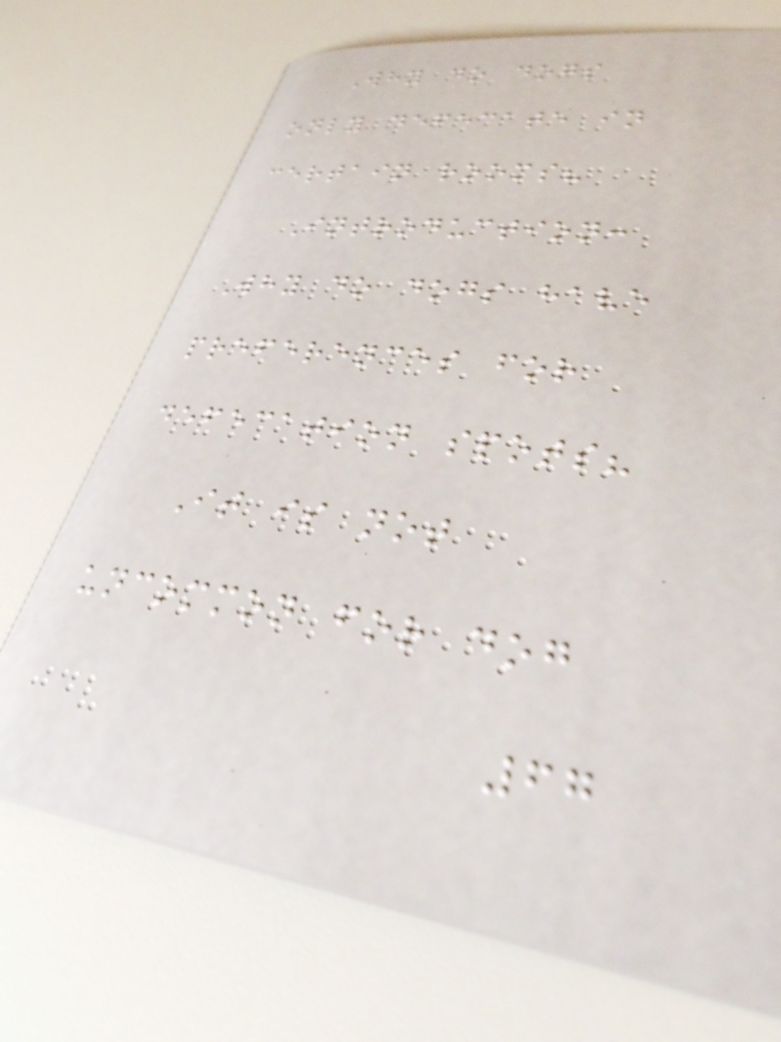Why do dogs
only defecate in
certain rooms?
Introduction:
Why do dogs have
preferences for
defecation spots?
It is not
uncommon for dog
67
